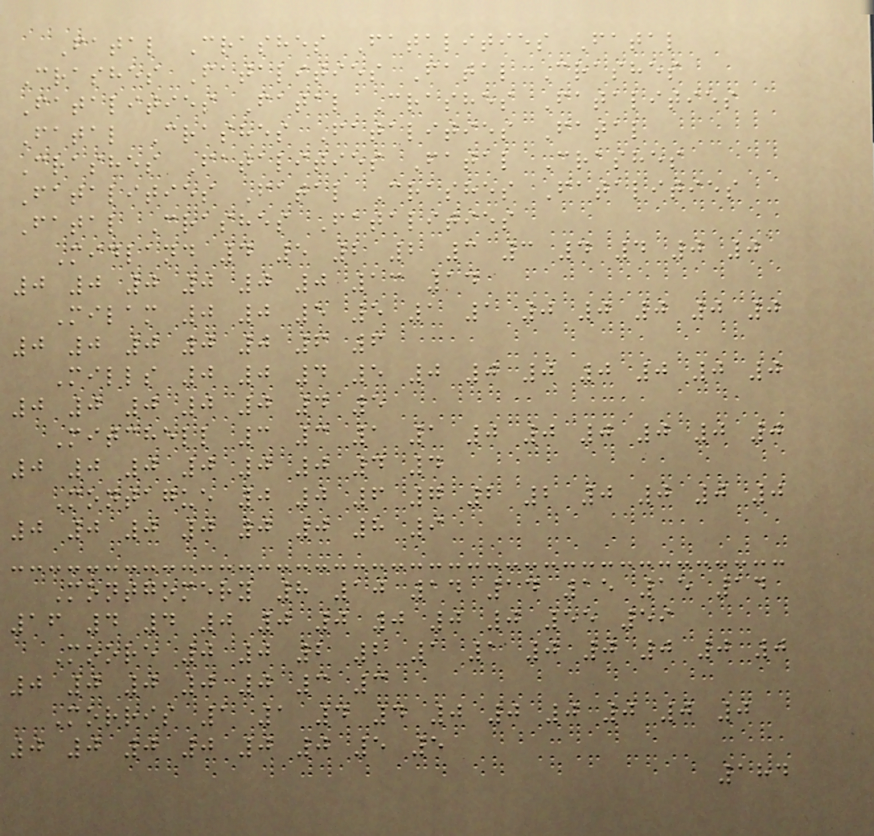Fatal Crashes Fatalities Fatal
Crashes Fatalities Fatal Crashes
Fatalities Fatal Crashes Fatalities
Fatal Crashes Fatalities Fatal
Crashes Fatalities Fatal Crashes
Fatalities Fatal Crashes Fatalities
Fatal Crashes Fatalities
Midland 4 5 2 2 3 3 4 4 0 0
0 0 0 0 0 0 13 14
Milam 0 0 5 5 1 1 0 0 0 0 0
0 0 0 0 0 6 6
Mills 0 0 4 5 0 0 0 0 0 0 0
0 0 0 0 0 4 5
Mitchell 3 3 1 1 0 0 0 0 0 0
0 0 0 0 0 0 4 4
Montague 0 0 6 7 2 2 0 0 0 0
0 0 0 0 0 0 8 9
Montgomery 8 10 14 14 15 15 14
16 4 4 0 0 0 0 0 0 55 59
Moore 0 0 2 2 1 1 0 0 0 0 0
0 0 0 0 0 3 3
Morris 1 1 4 4 0 0 0 0 0 0
0 0 0 0 0 0 5 5
184
